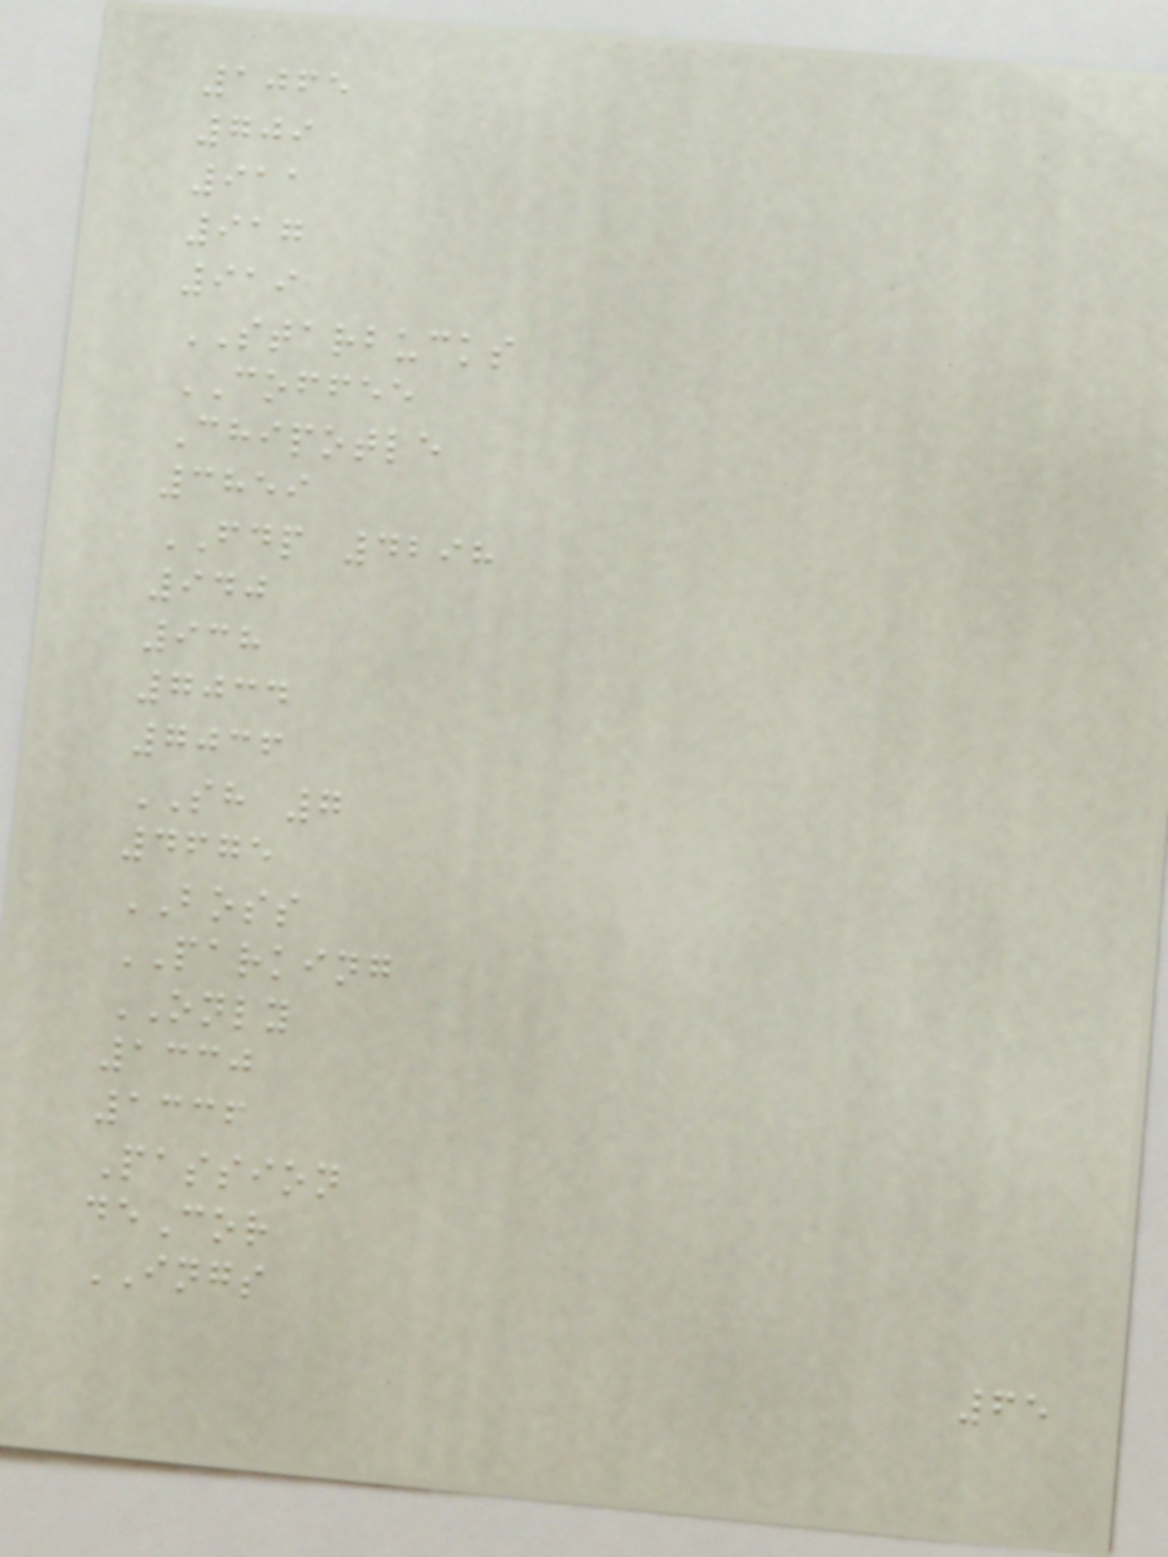1065
709
911
917
919
STARBUCKS
COFFEE
Chipotle
3859
FDP 4298
940
938
7034
7036
SH 7
4675
BOSS
PARKING
ONLY
1330
1336
Passion
deCor
INGS
65
